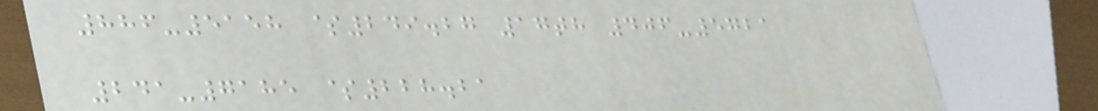886-5158 $249.27 17th 406-5721
241-7185 $228.21
